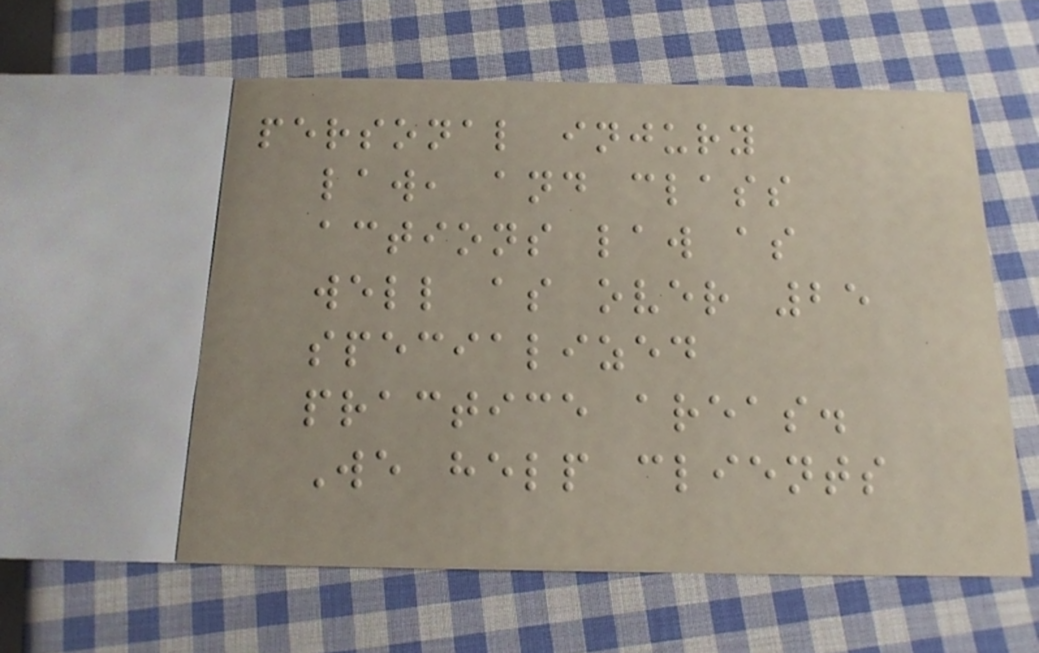personal injury
law, and class
actions law as
well as over 25
specialized
practice areas.
We help clients
